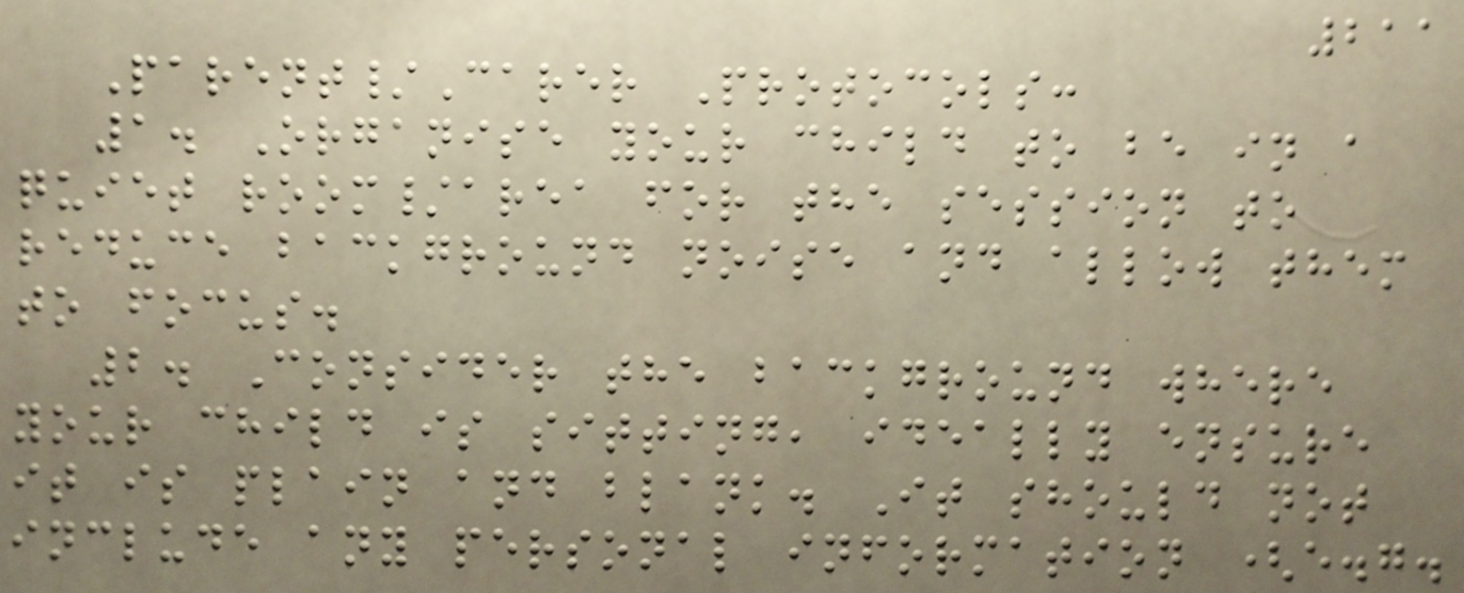211
Parent/Carer Protocols:
1. Organise your child to be in a
quiet room/area for the session to
reduce background noise and allow them
to focus.
2. Consider the background where
your child is sitting, ideally ensure
it is plain and blank. It should not
include any personal information (e.g.
